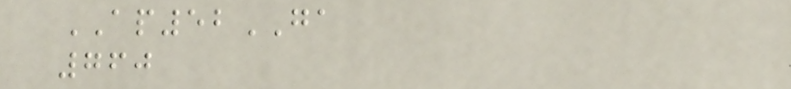AP52GA
760
